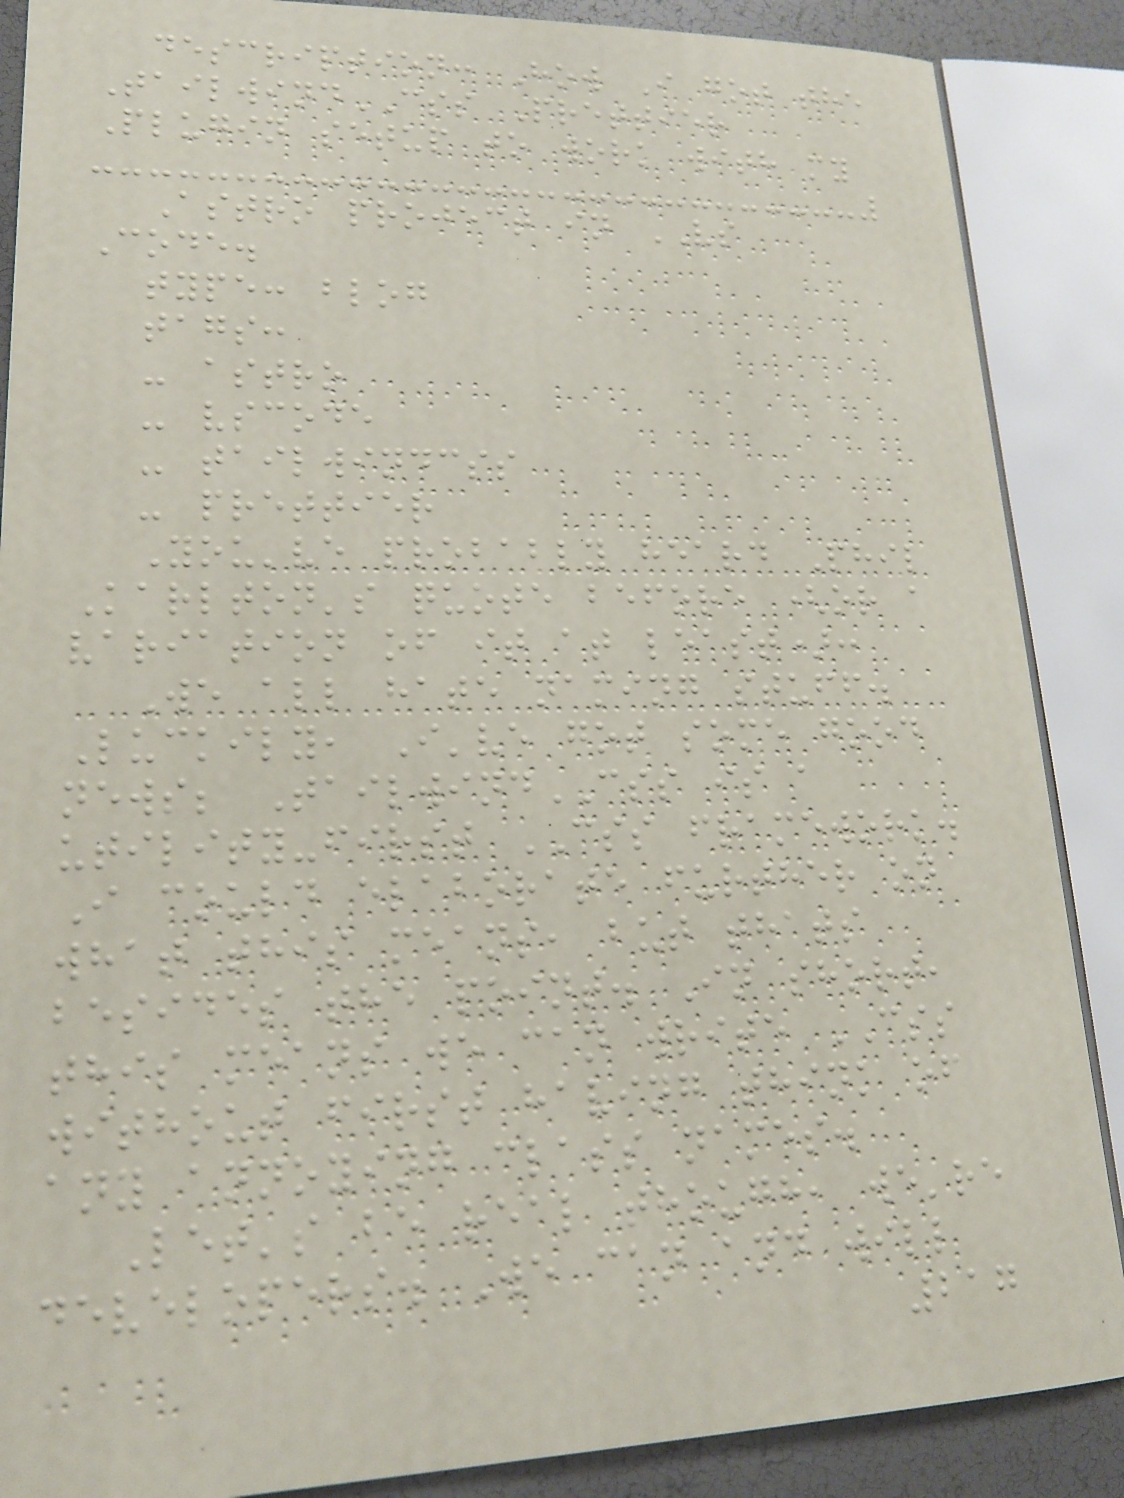description: How I got the
TailwindCSS Prettier
Plugin setup to work with my
Astro project in VS
Code.
type: blog
tags:
- astro
- vscode
- tailwindcss
- prettier
You've probably heard Phil
Karlton's quote before (or a
variation of it at least):
We all hate naming stuff.
Luckily, I've got some good
news; TailwindCSS is a
utility-first CSS framework.
I could elaborate further on
what this means, but thats
besides the point. In short,
this means we can write CSS
without first having think of
any annoying class names.
Let's be real though, we're
developers. We can and will
217
